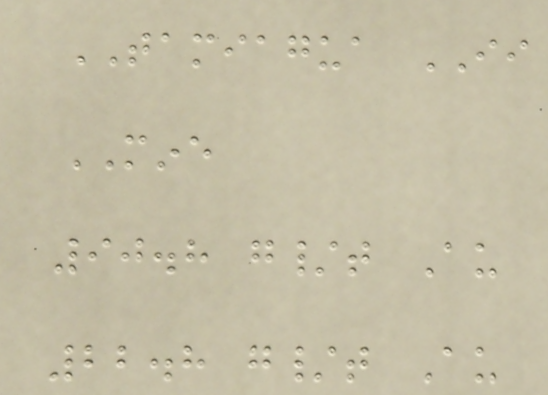TAMIAGUA II
MINE
90.8 g/t Au
22.8 g/t Au
